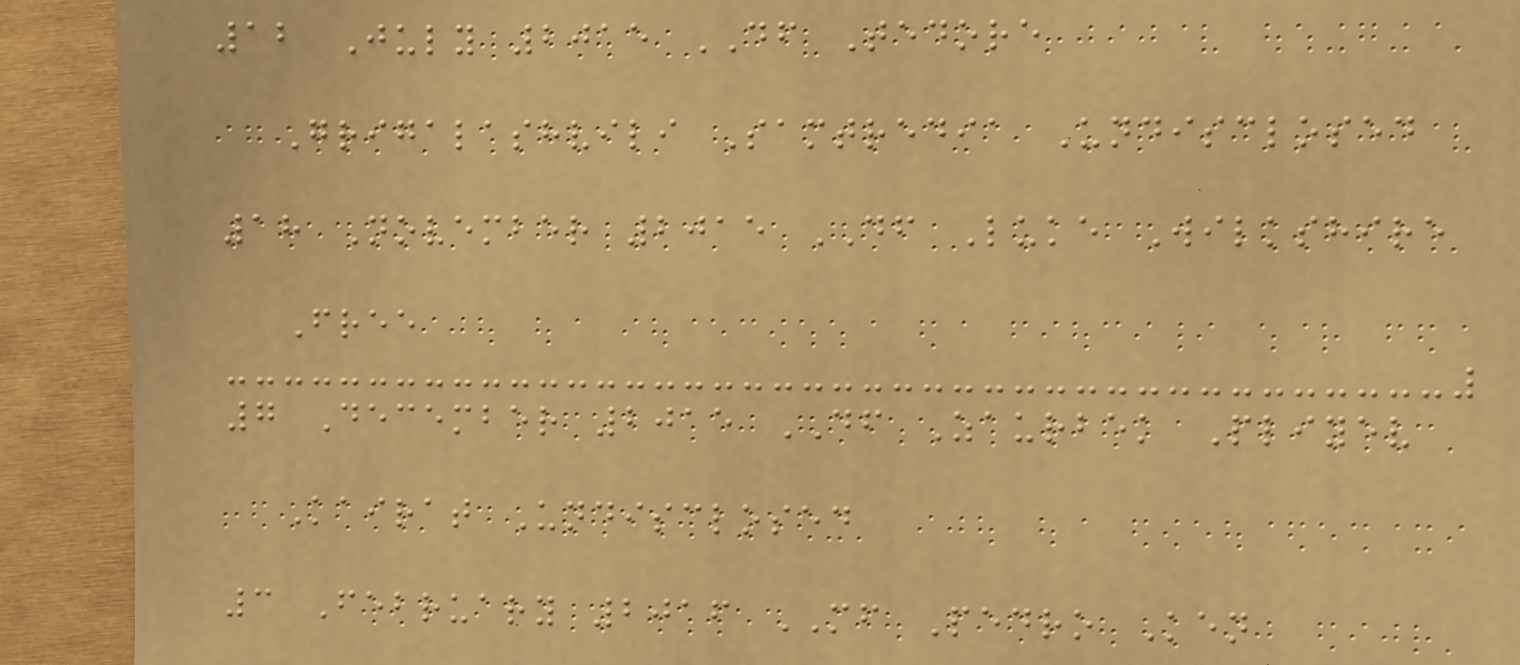12 July 2015 DF Tedore
Grigalashvili Samtredia Undisclosed
18 November 2015 DF Luke Wilkshire
Free
7 December 2015 DF Zaurbek Pliyev
Kairat Undisclosed
3 February 2016 MF Pedro Ken
